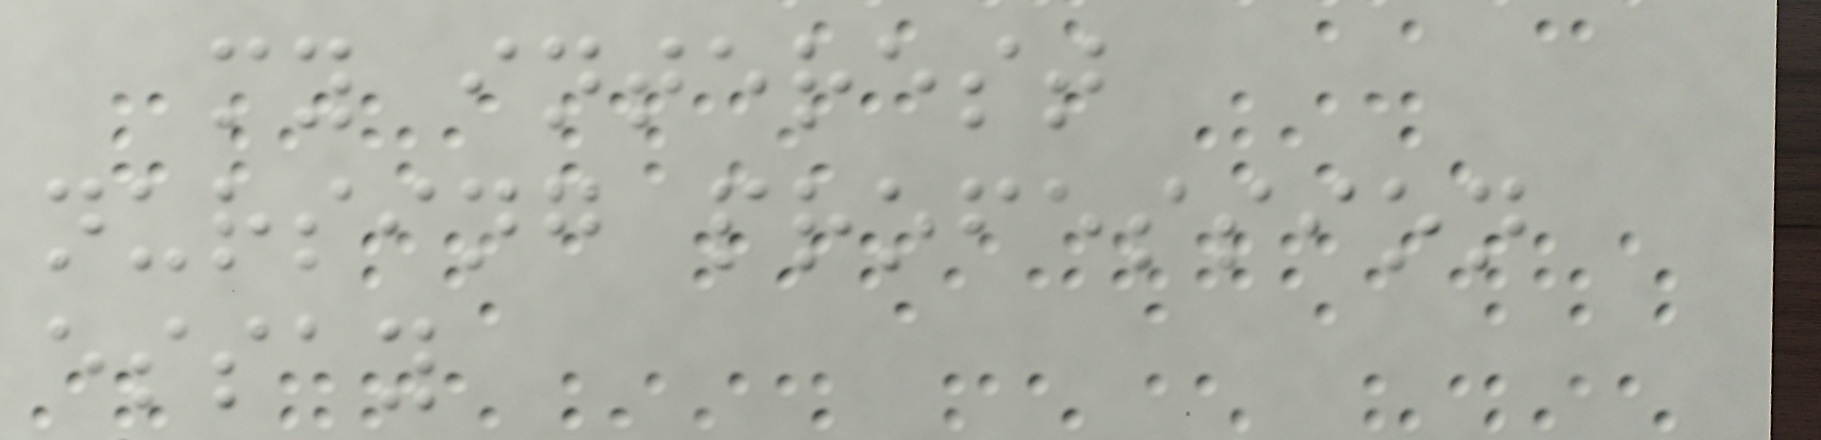my interest
nursing profession
essay
